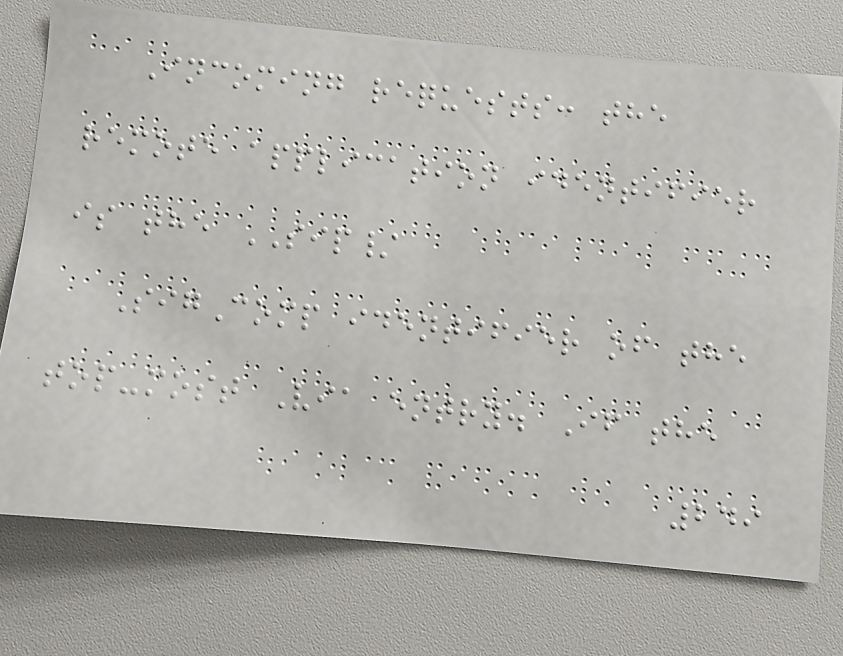Incoming requests: the
remote application identifier
is the SIP/
SigComp identifier of the
top-most Via entry. If the
249
